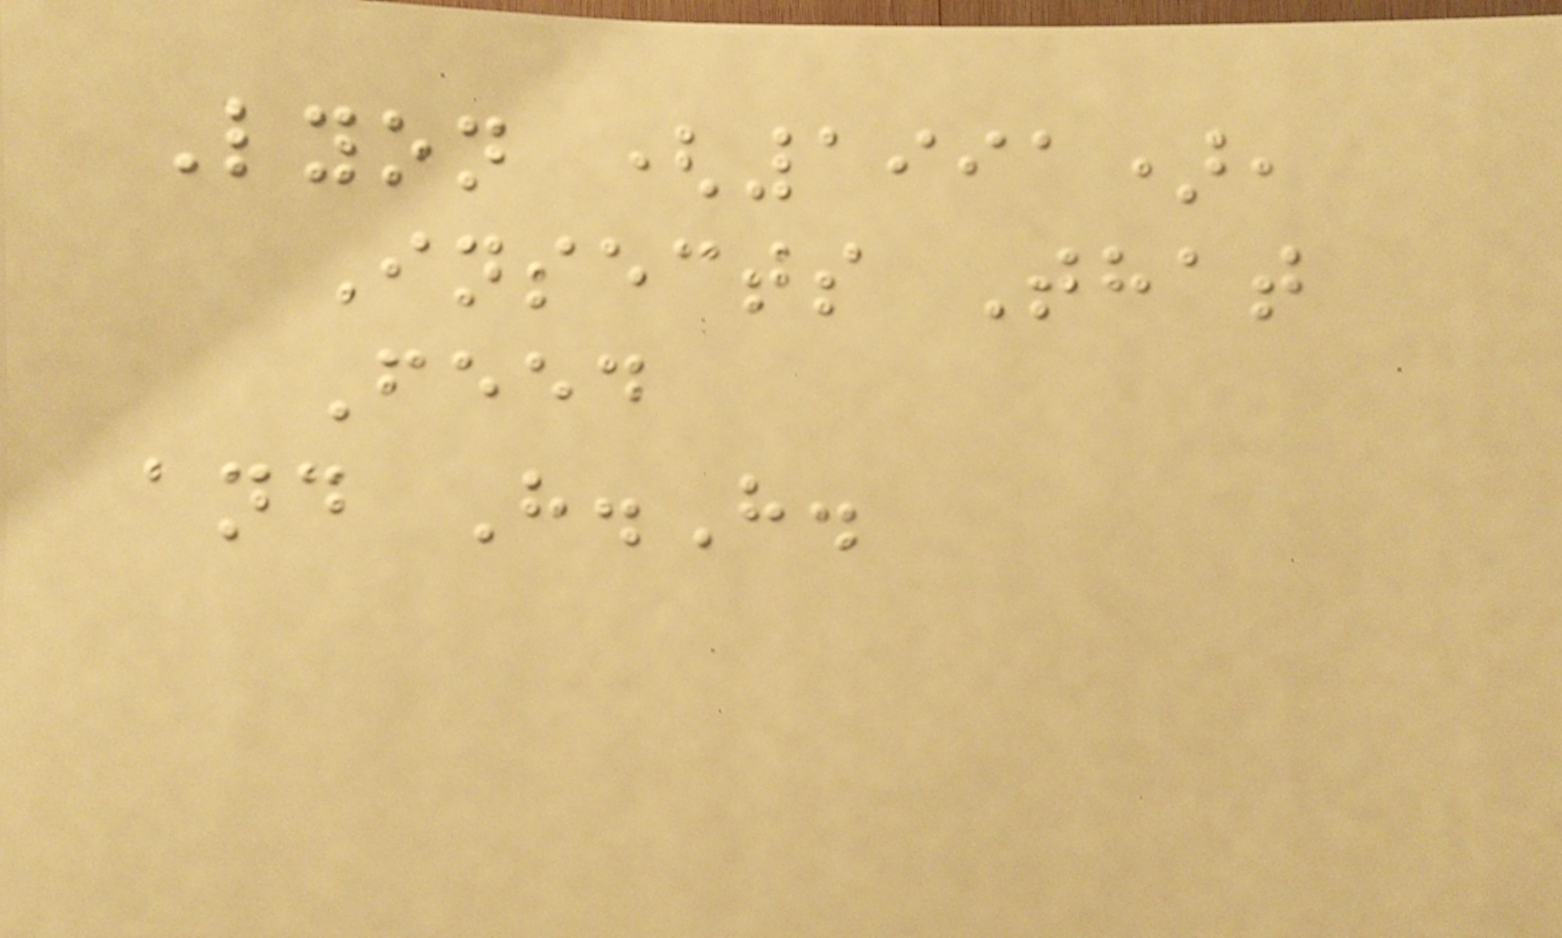Lyon (1991),
Insects That
Feed
and H.H.
